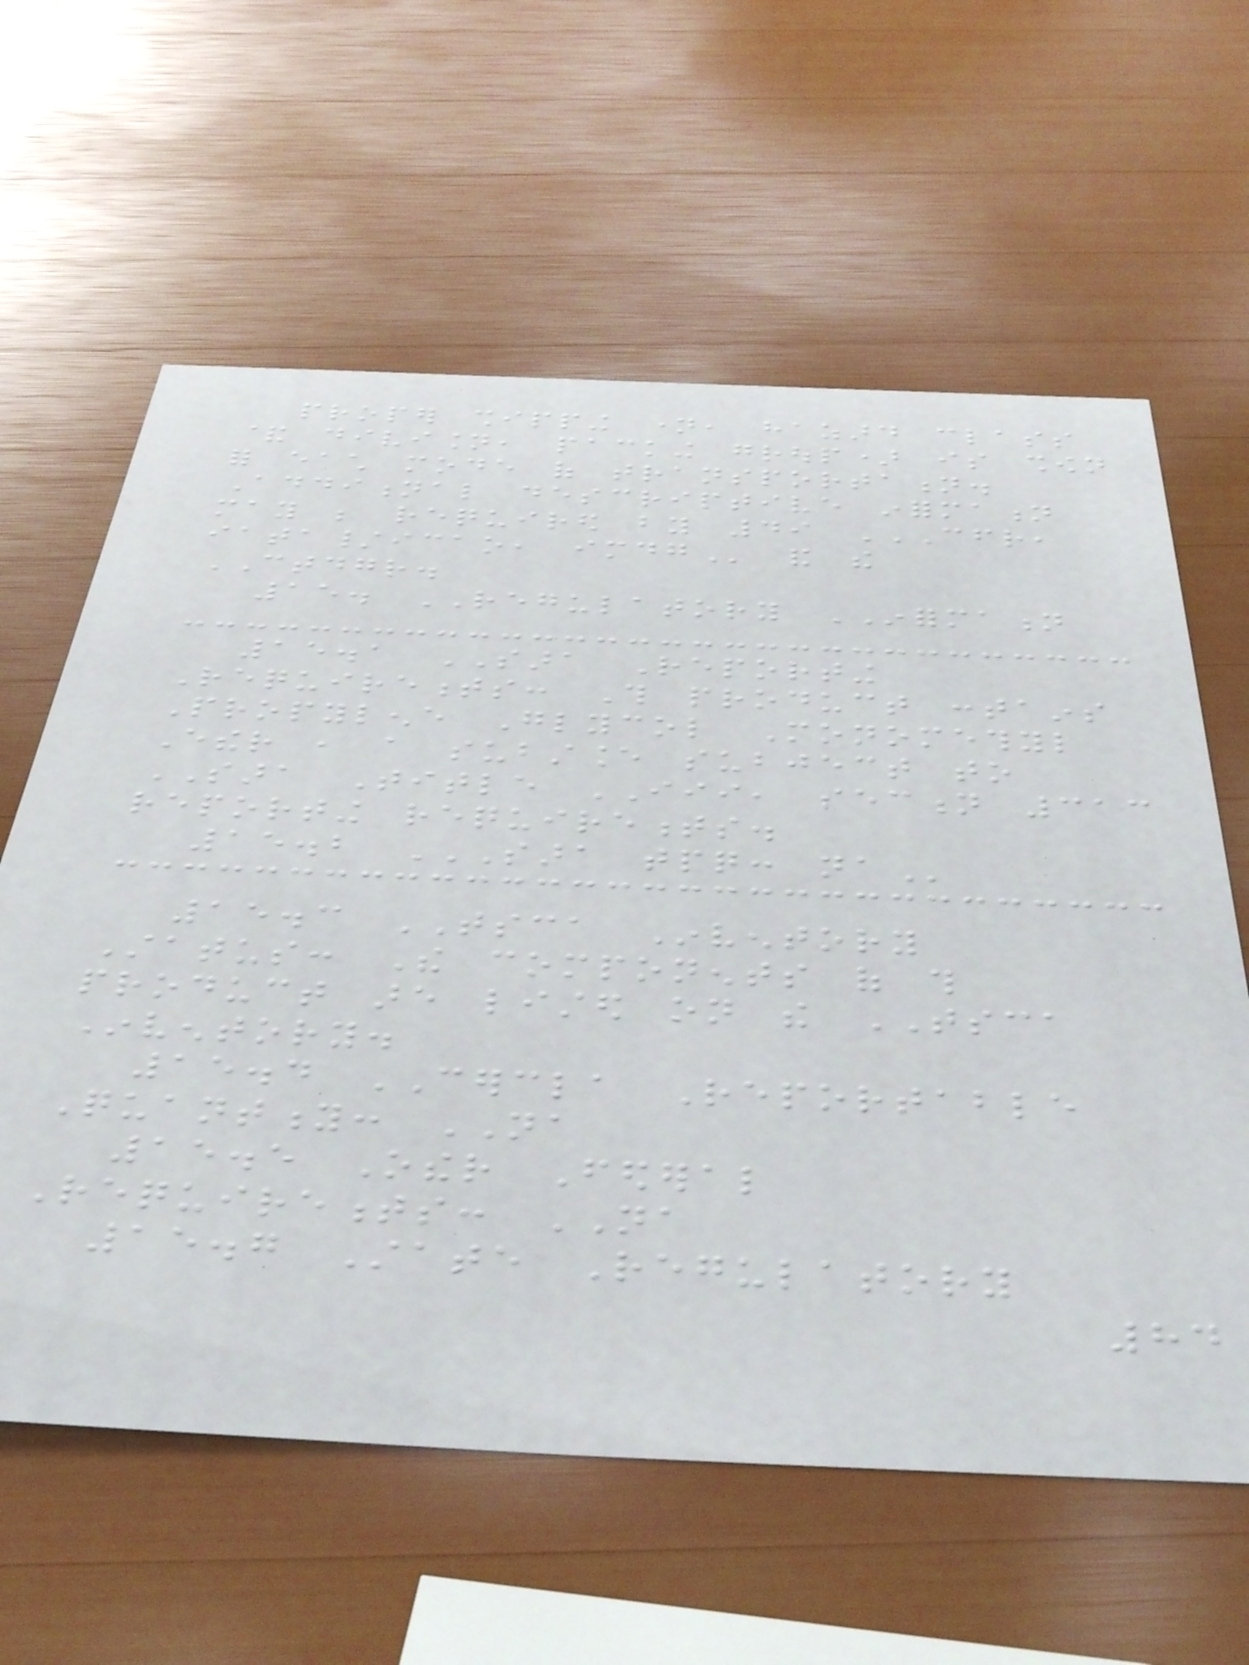proper shipping name, hazard class
& division, packing group) is shown
for each mode of transportation.
Additional descriptive information
may be required by 49 CFR,
IATA/ICAO, IMDG and the
CTDGR.
15. REGULATORY INFORMATION
15.1 SARA Reporting
Requirements: This product contains
Propylene Glycol Monomethyl
Ether , a substance subject to
SARA Title III, section 313
reporting requirements.
15.2 SARA TPQ: NA
15.3 TSCA Inventory
Status: The components of this
product are listed on the TSCA
Inventory.
15.4 CERCLA Reportable
Quantity: NA
15.5 Other Federal
Requirements: NA
15.7 State Regulatory
84
